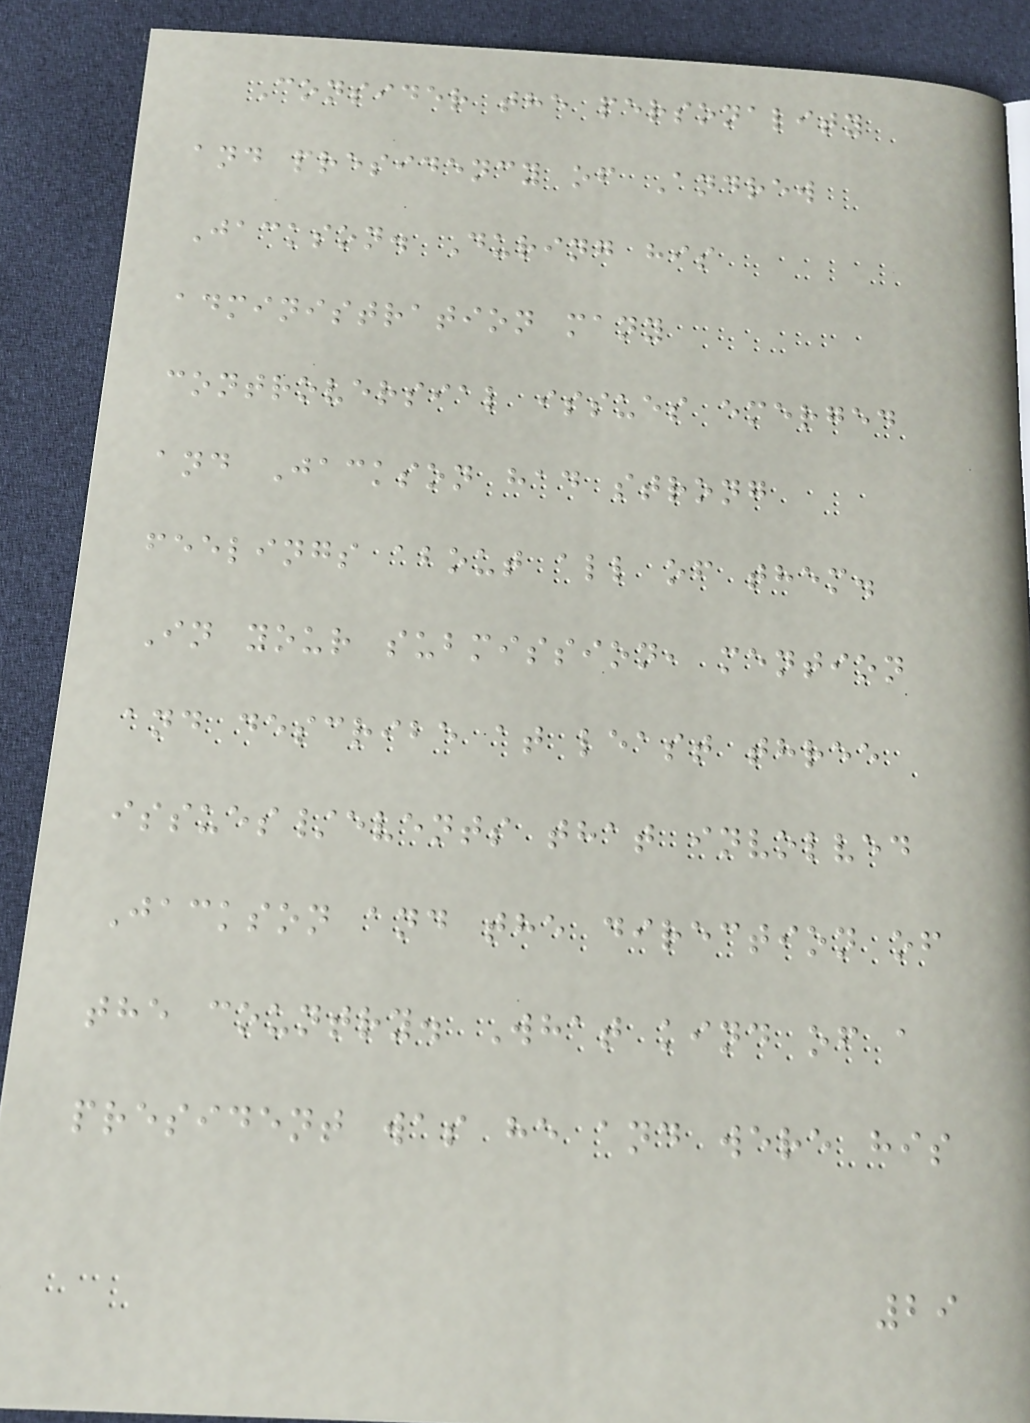Consider the personality
and presidency of Andrew
Jackson. During his
administration many
controversial issues emerged
and Jackson had strong
feelings about all of them.
In your submission, mention
and describe at least three
issues/events that involved
Jackson and the direction of
the country. What kind of a
president was he and were his
29
